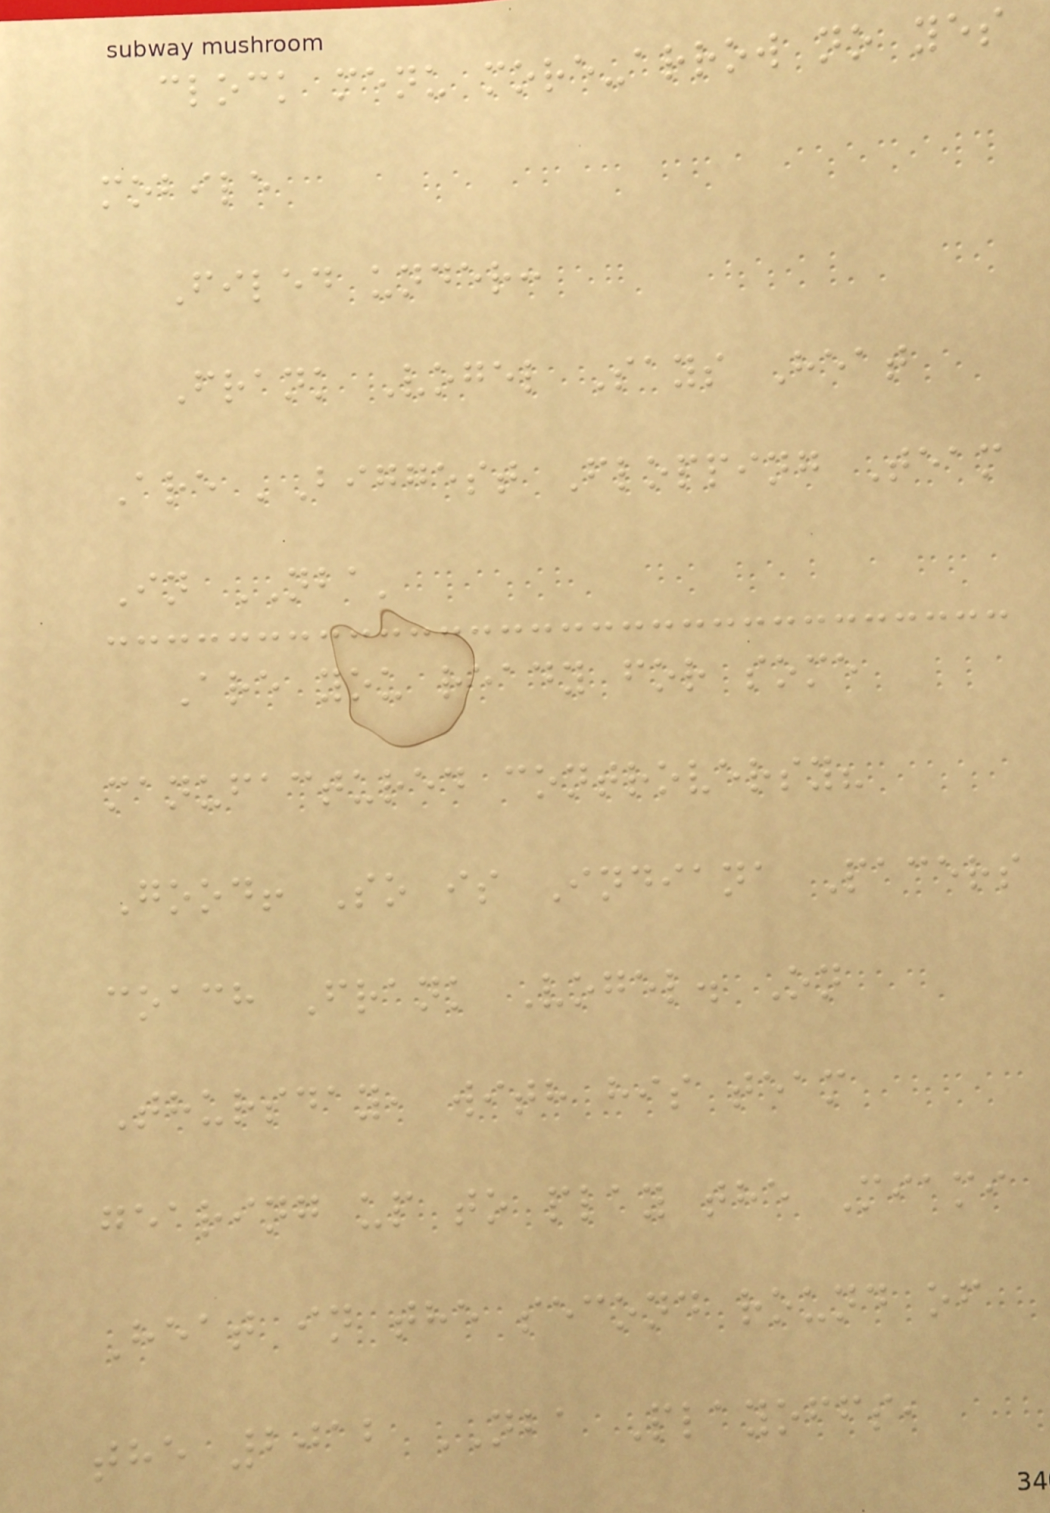clock menu more-arrow no yes
mobile
Filed under:
Frank Vogel Says Heat
Are 'Biggest Flopping Team
In NBA'
Are you ready for some
manufactured controversy?
Good! So is Indiana Pacers
coach Frank Vogel. On
Thursday, with his team
gearing up to play the Miami
Heat in the second round of
the 2012 NBA Playoffs,
